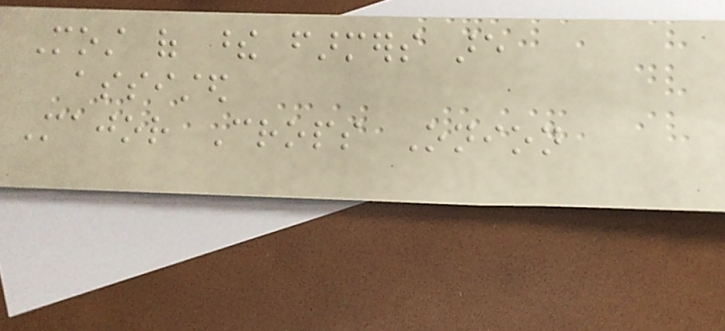Most of these farmers are
assisted
Major Crops Onion
